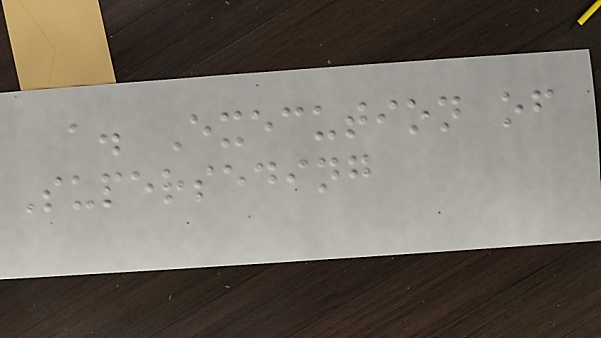a. Execution of
Superseding
